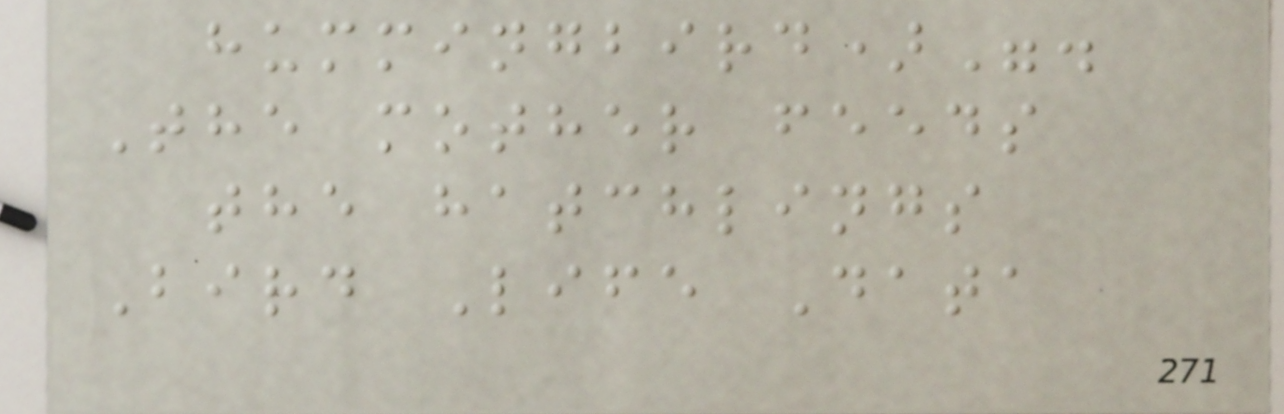hummingbird)".
The mother feeds
the hatchlings
Bird Life Data
